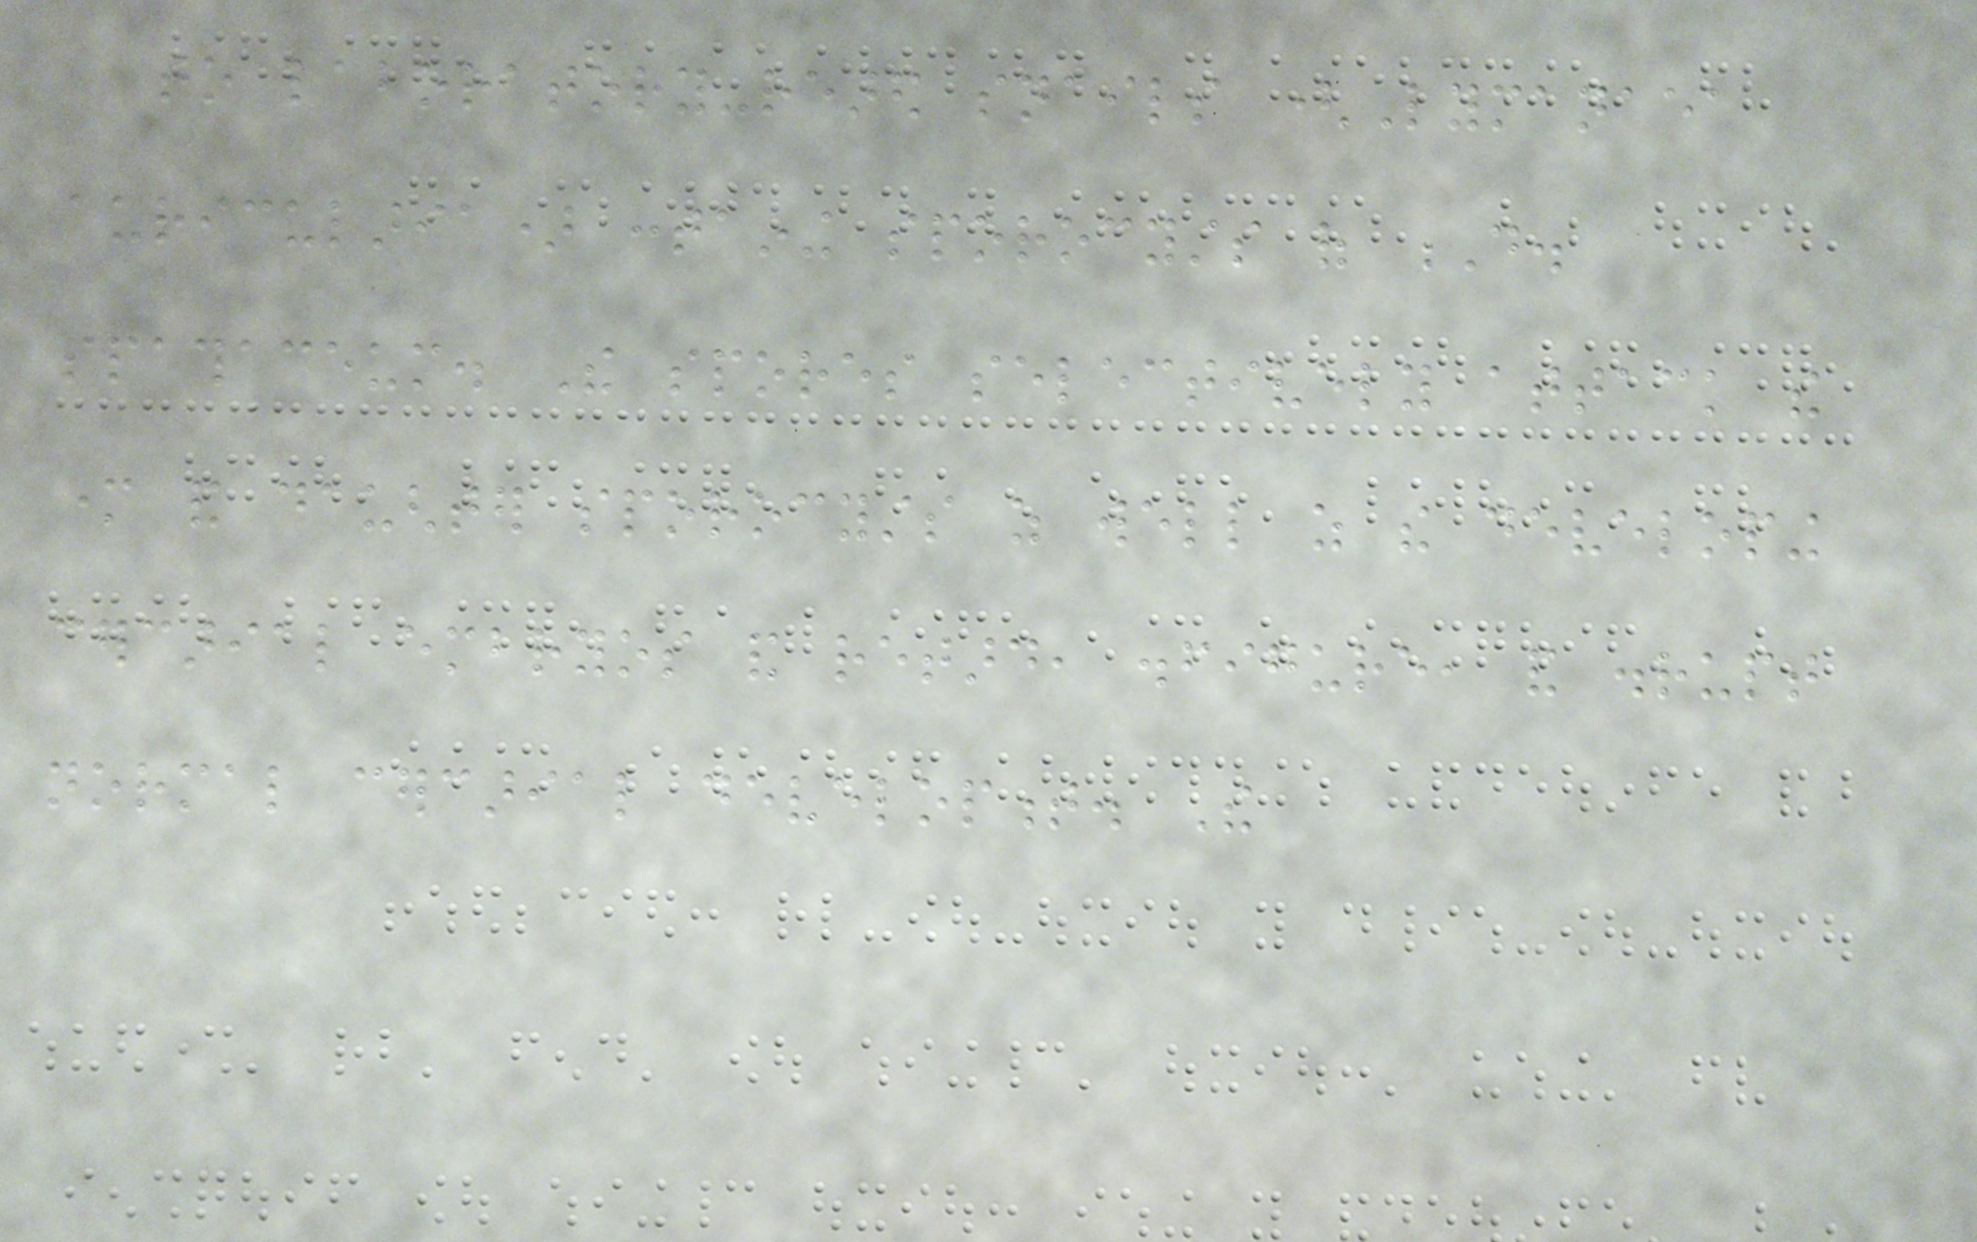to laboratory-reared snails (Lymanaea
auricularia) containing sporocysts of D.
spathaceum. The spores selectively attack the
mother and daughter sporocysts as well as the developing
cercarial embryos and retard, disfigure, and disrupt
normal cercarial development. The
